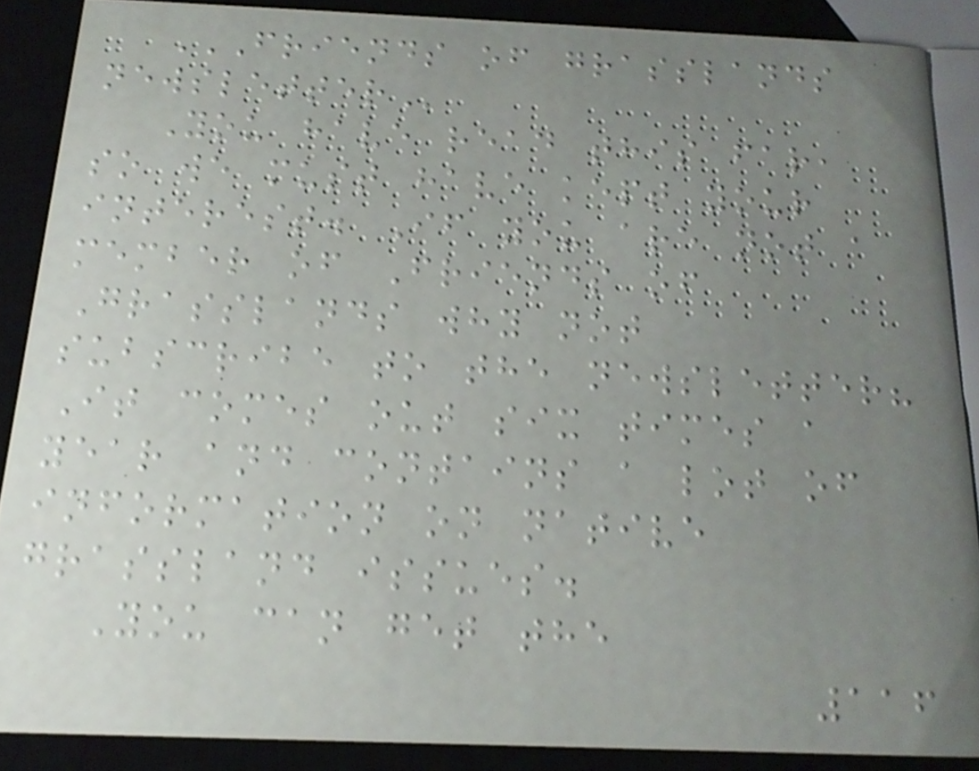FRIENDS OF GRASSLANDS
NEWSLETTER
You have read this far,
so we must have kept your
interest. If you are not a
member of Friends of
Grasslands why not
subscribe to the newsletter?
It comes out six times a
year and contains a lot of
information on native
grassland issues.
You can get the
116
